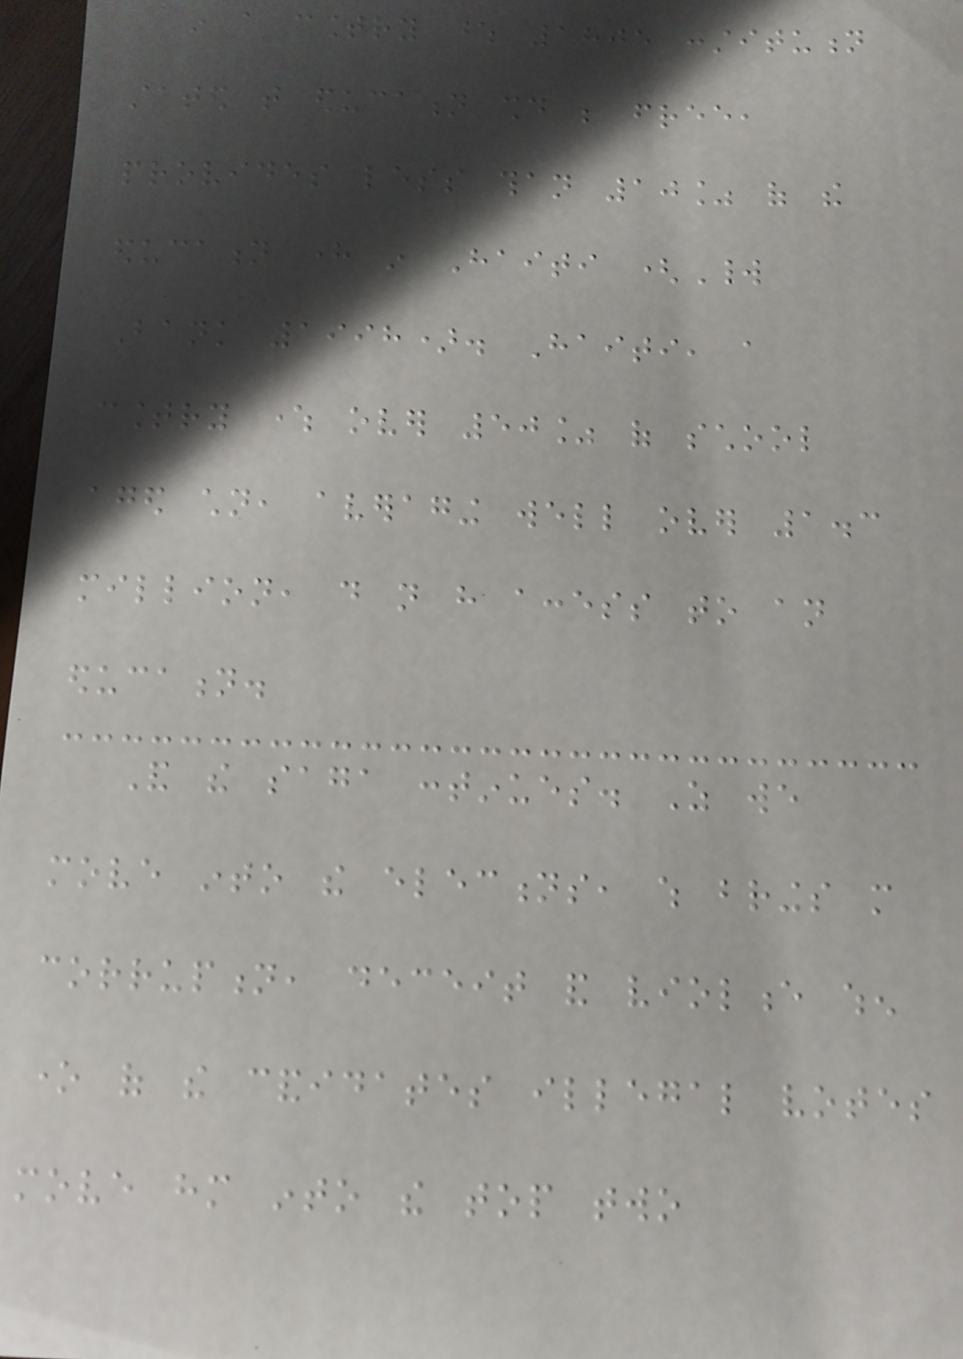in a country whose 1805 constitution
stated that education should be free,
provides less than 10% of the
education here in Haiti (World
Bank 1998). Haiti, a
country where over 50% of school
aged children, averaging well over 1.3
million, do not have access to an
education.
And the saga continues. As we
move into the elections, which brings more
corruption, deceit and violence when
one of the candidates illegal votes
move him into the top two
